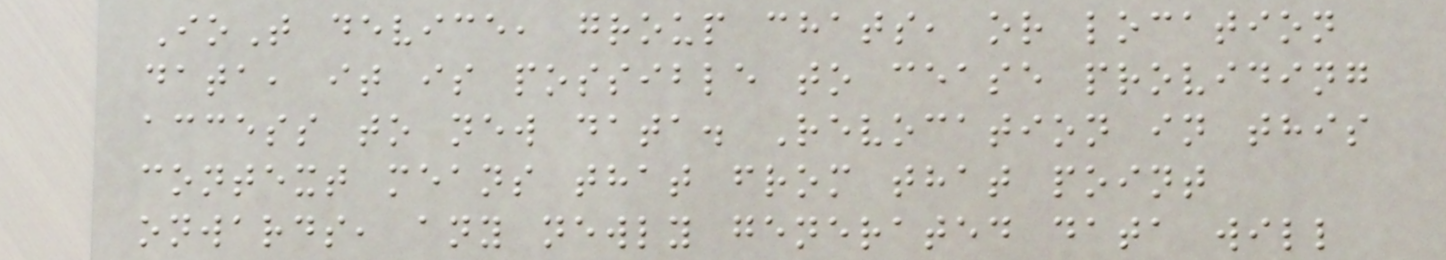IoT device, group chats, or location
data, it is possible to cease providing
access to new data. Revocation in this
context means that from that point
onwards, any newly generated data will
